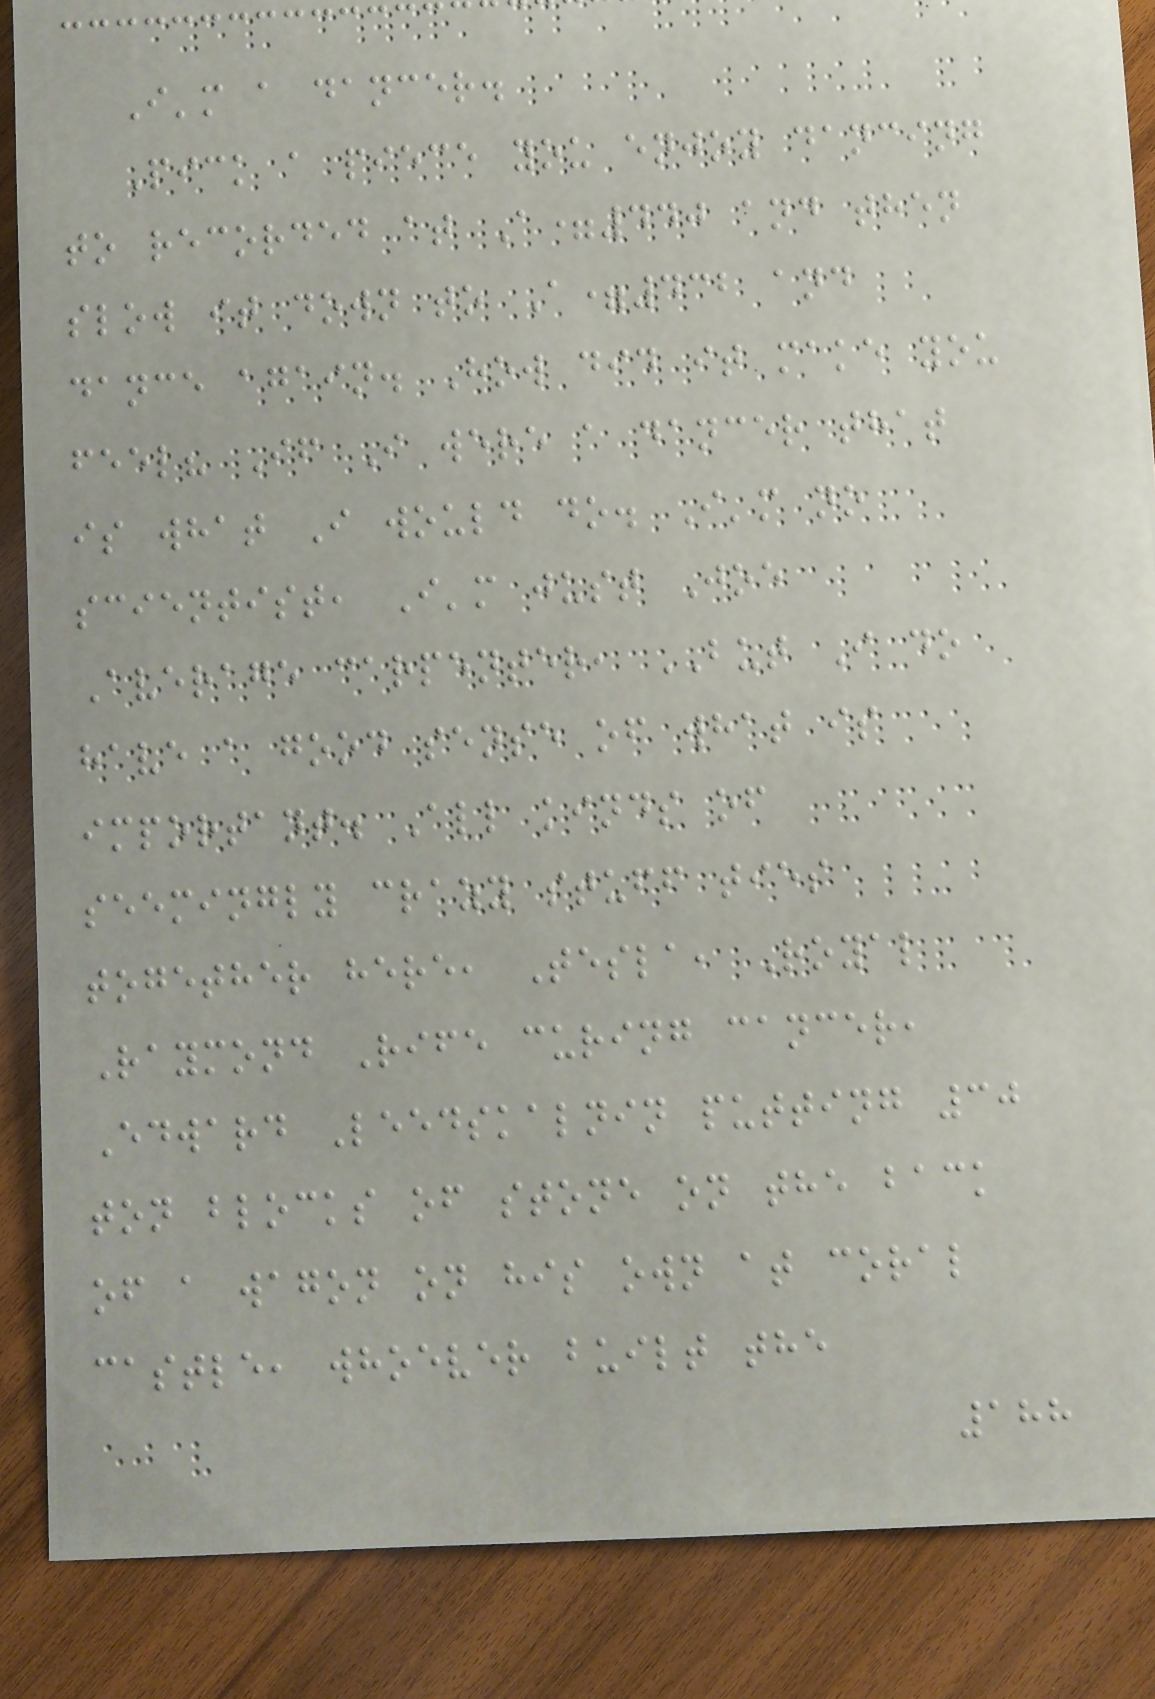I'm a dancer.
Pick a piece you enjoy dancing
to recorded at A=440 and then
slow it down to A=432 and
dance again. How did it make you
feel? If I were a dancer that
is what I would do. I'm no
scientist, I'm just Joe
Average carpenter, BUT I do
have a good sense of what is
important. All kinds of
seemingly crazy stuff ties
together here, Tesla, Royal
Raymond Rife curing cancer,
Edward Leedskalnin putting 30
ton blocks of stone on the back
of a wagon on his own at coral
castle, whoever built the
188
